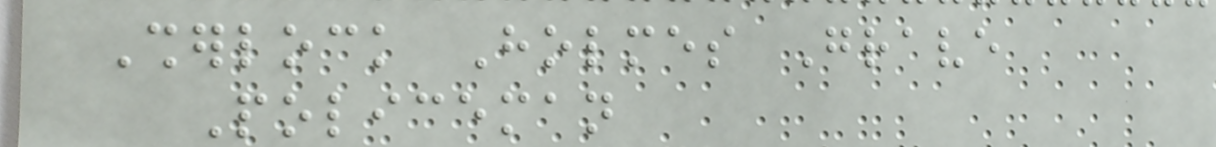Sherlock Holmes Grave
Policeman
